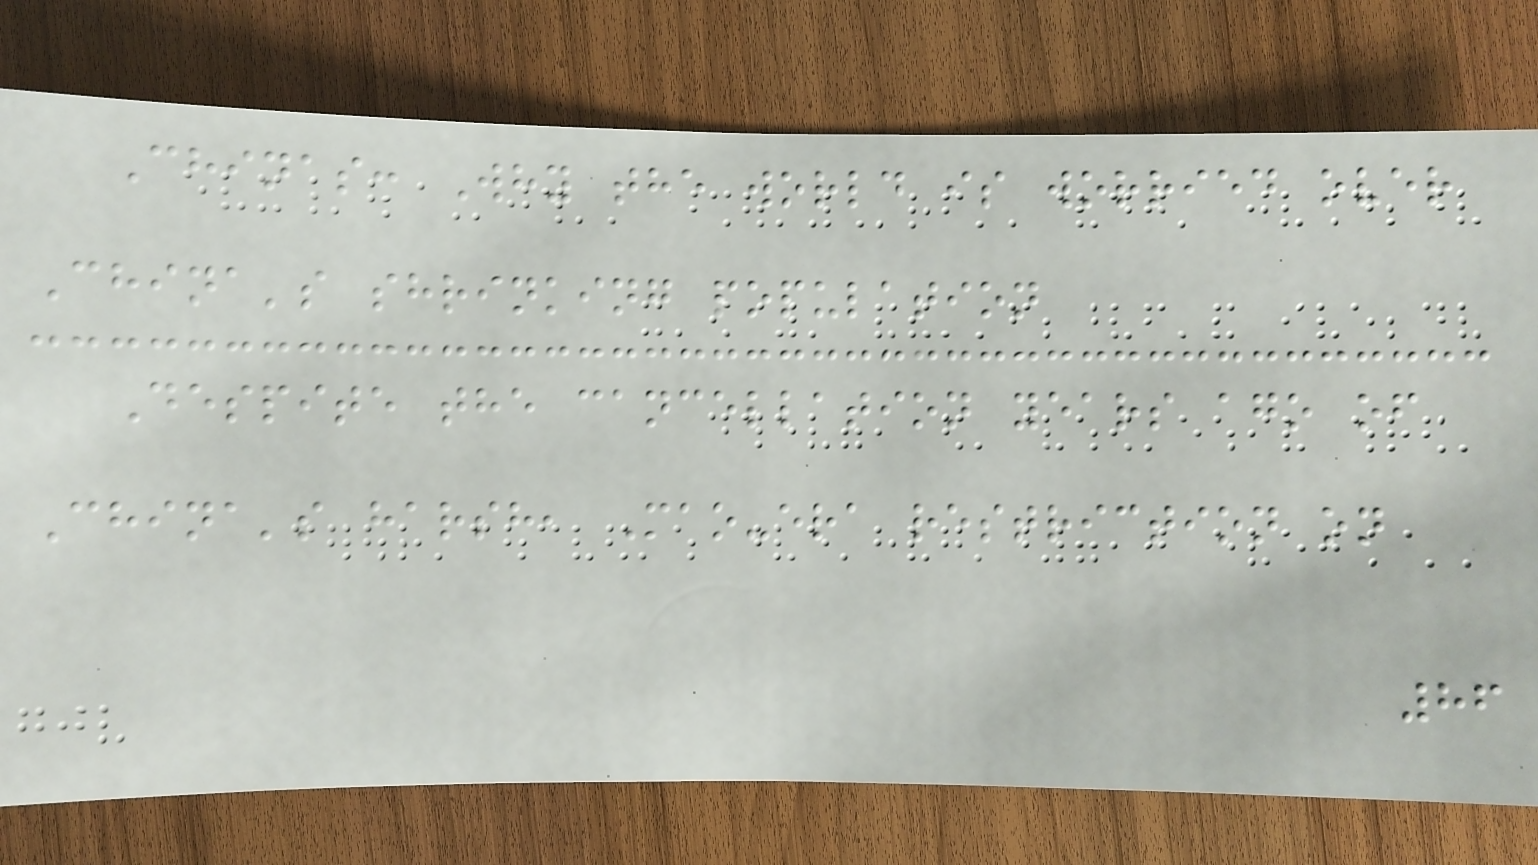Chinas: Why the world is worried over
China's shrinking population
Despite the cancellation years ago of
China's harsh, Mao-era restriction on
86
